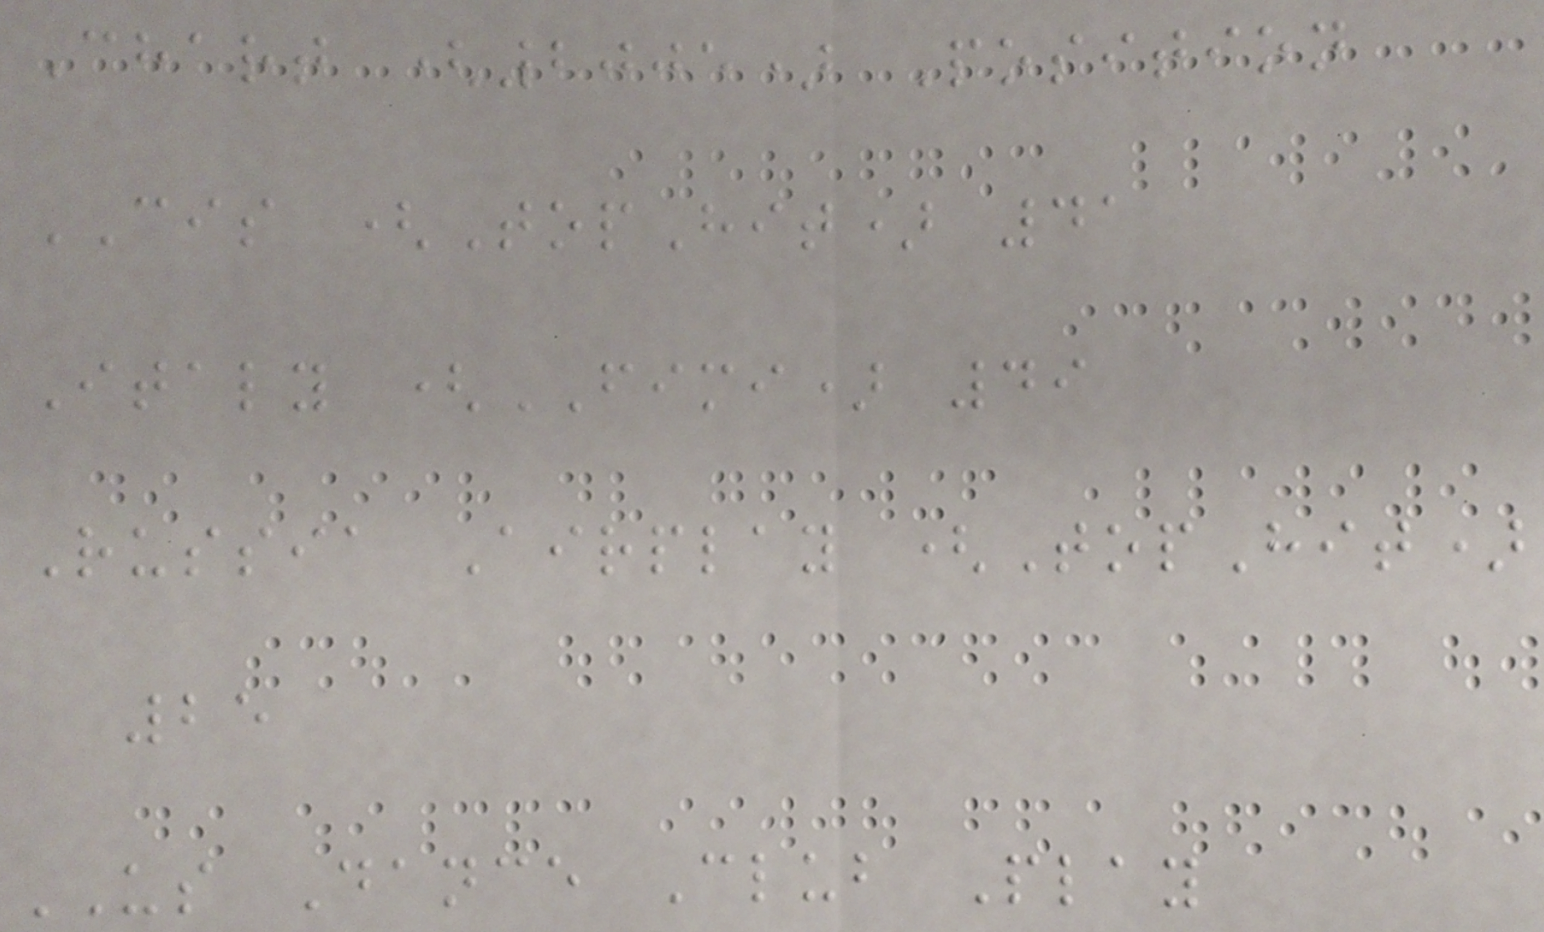Chart (2005) Position
CIS (TopHit) 41
Italy (FIMI) 49
Russia Airplay (TopHit)
25
US Dance Club Play
